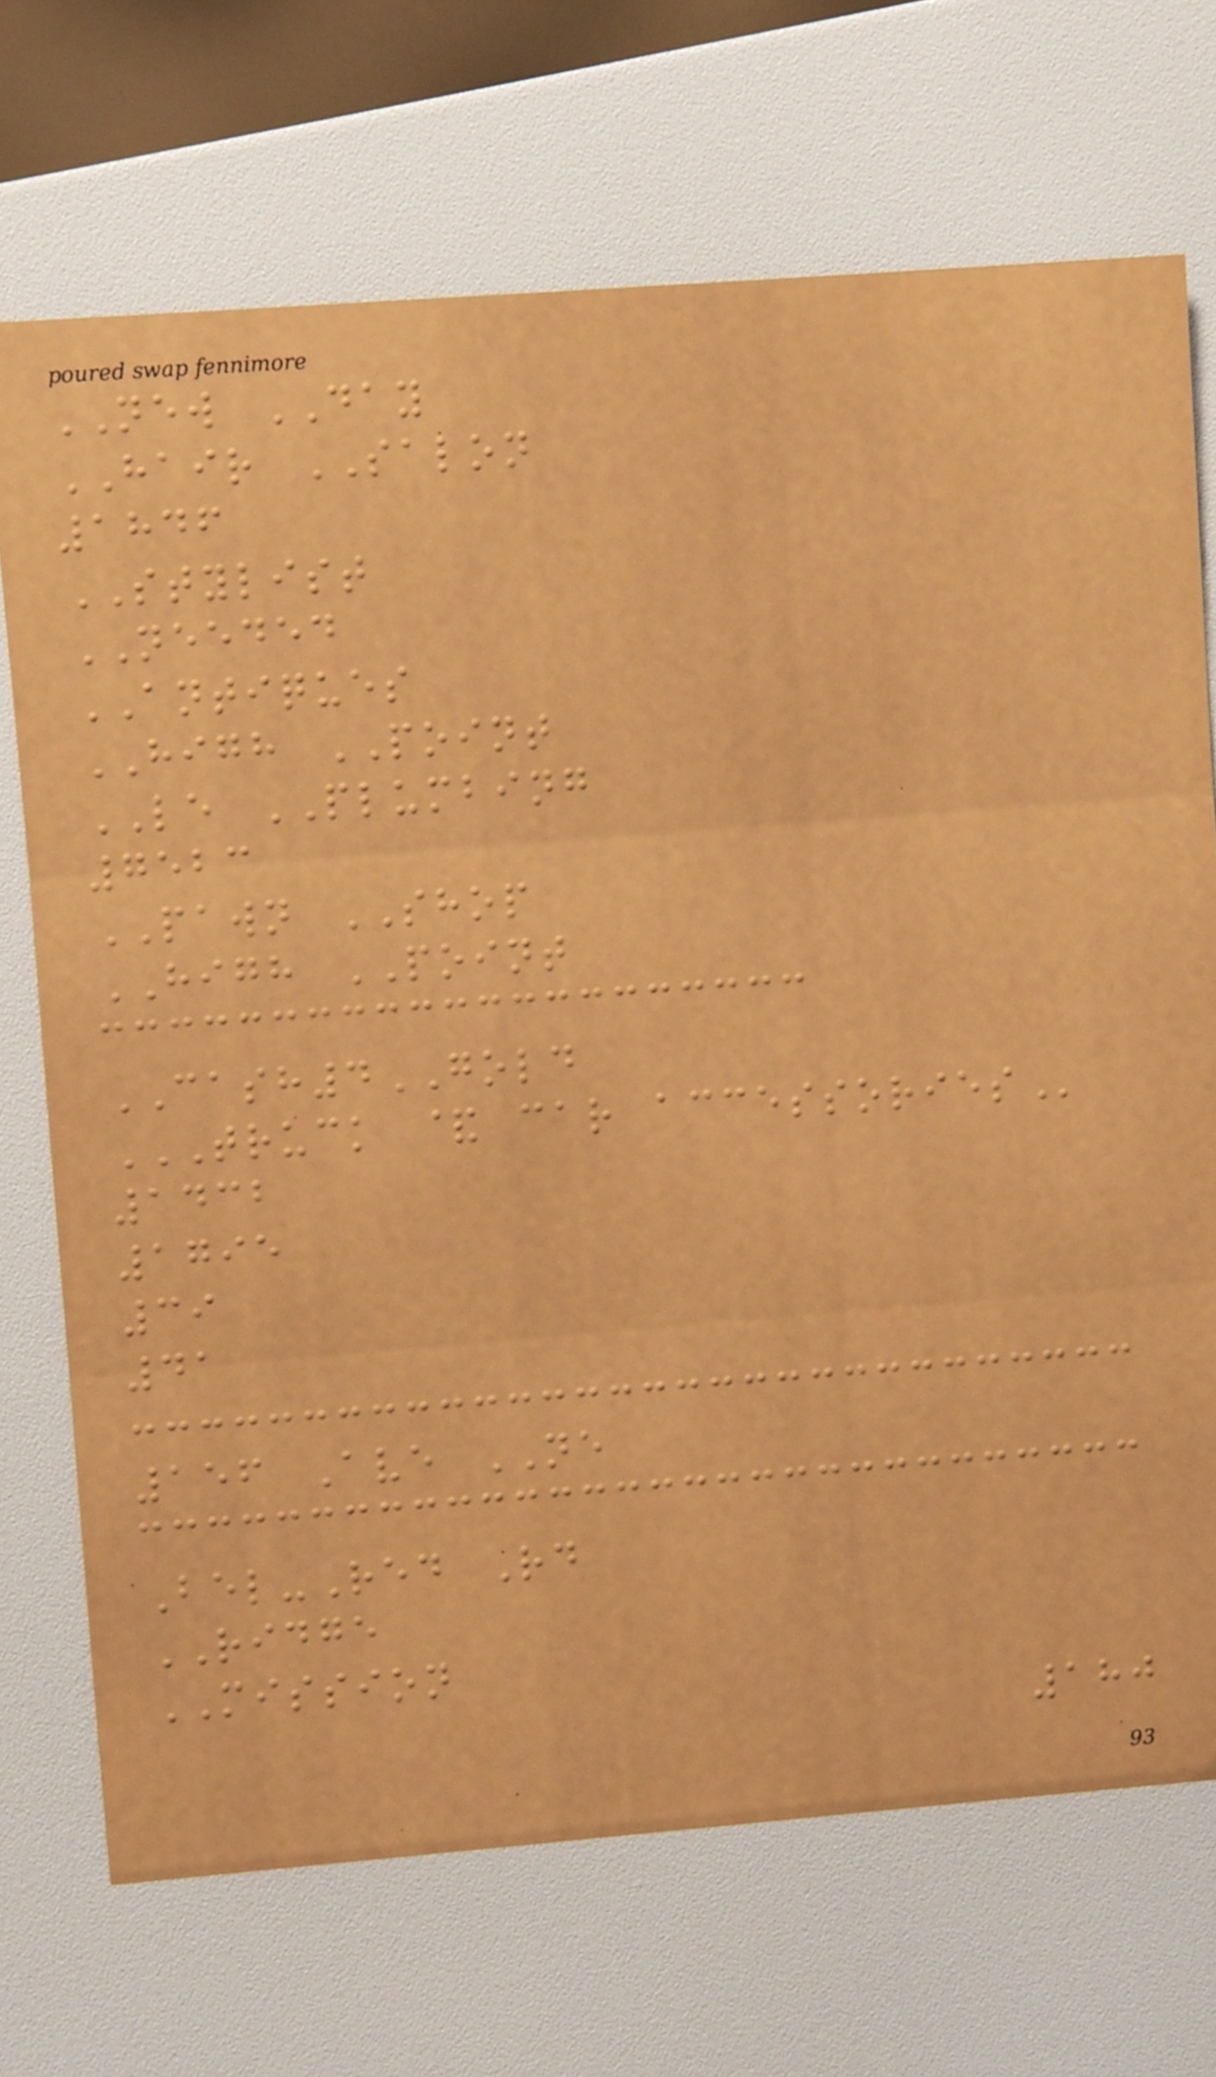NEW DAY
HAIR SALON
1846
STYLIST
NEEDED
ANTIQUES
HIGH POINT
LE PLUMBING
7523
PAWN SHOP
HIGH POINT
CASH4GOLD
TRUCK & CAR ACCESSORIES
1432
1795
39
41
156 Ave NE
Bel-Red Rd
RIDGE
MISSION
180
